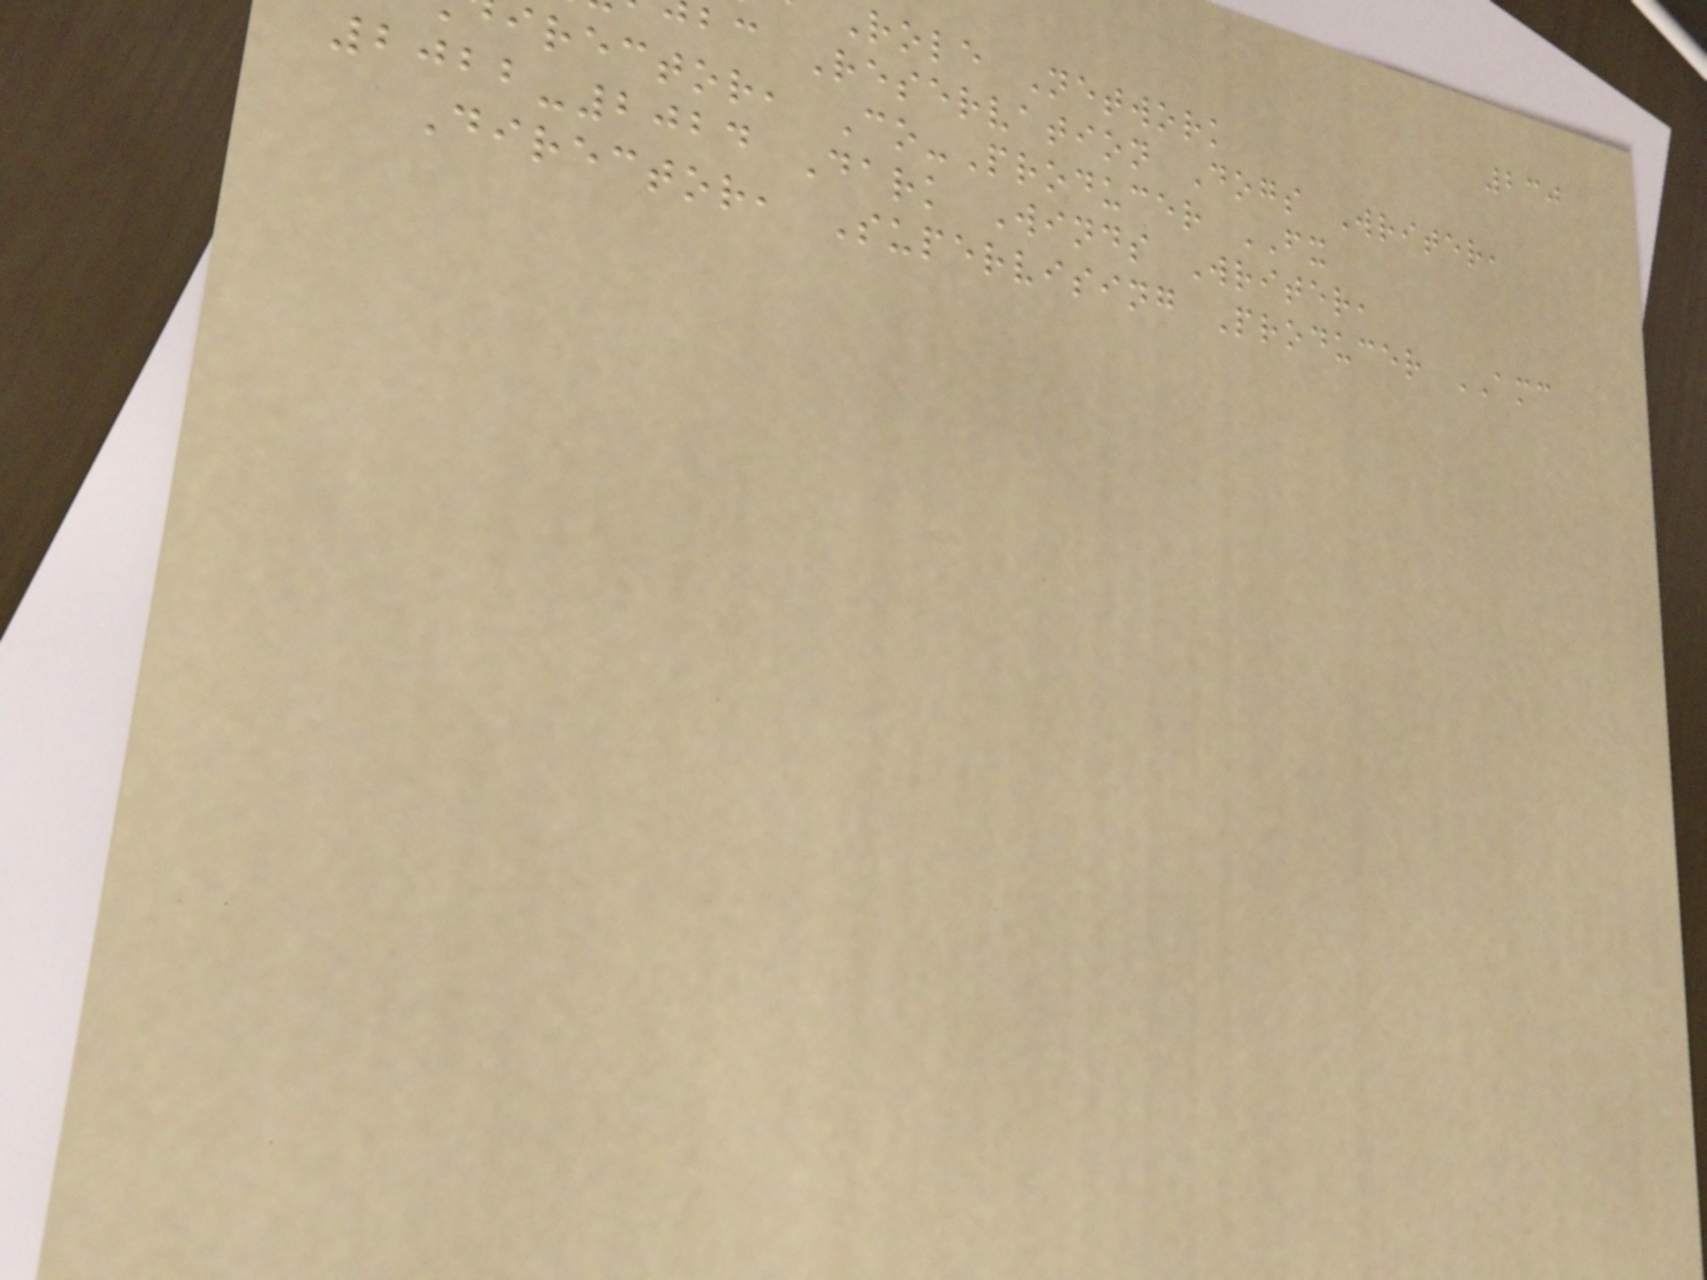230
role Network
bc Reservation Dogs Writer,
irector, Co-Producer FX
2022-2024 Dark Winds Writer,
Director, Supervising Producer AMC
